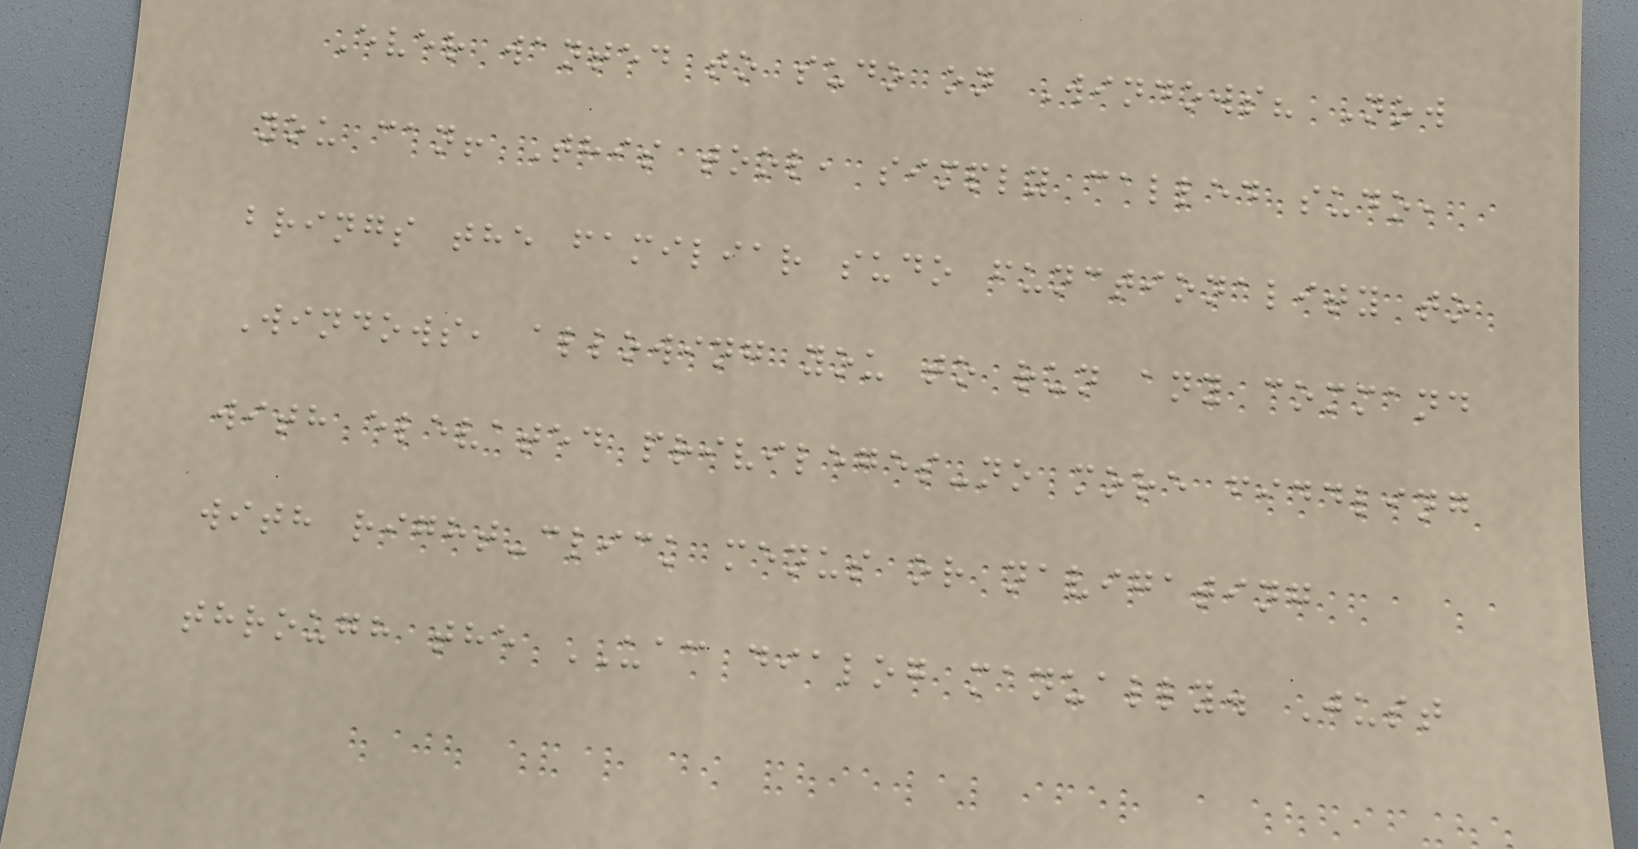Ever wanted to sudo on Windows? Now
you can! This tool, simply called sudo,
brings the familiar sudo functionality to
Windows, allowing you to run any command
with elevated privileges-no more fiddling
with right-click menus or navigating
through the UAC dialog manually. Just
